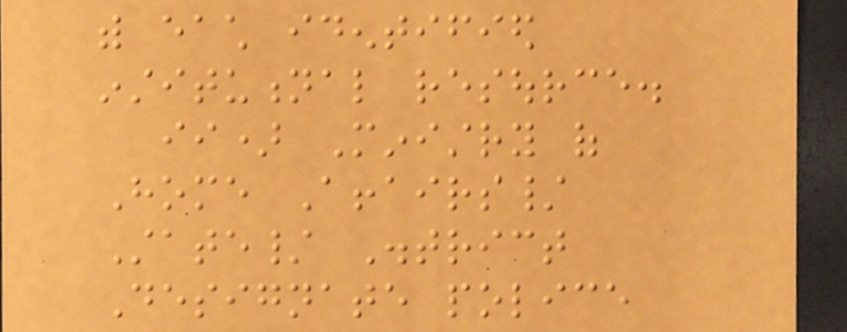with each identified
institutional resource.
ii) Ministry of
Home Affairs/
State/ District
Designate police
